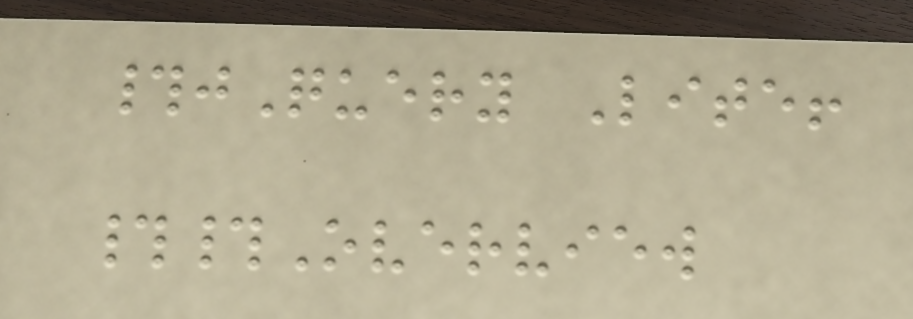#jQuery Lite!
##Overview
